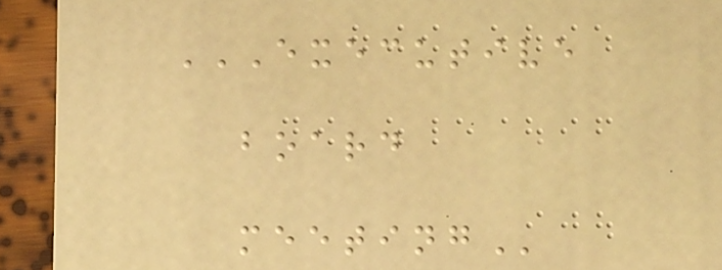EXECUTIVE
BOARD
MEETING
